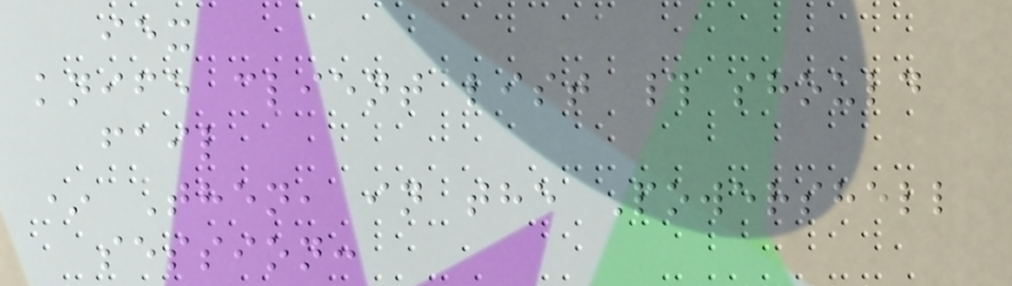iex
knife client list # should
fail
* Then, in the Powershell
session:
